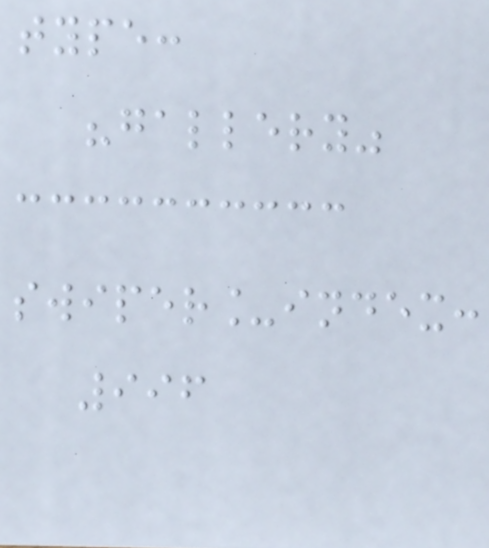type:
"gallery"
swiper_index:
996
